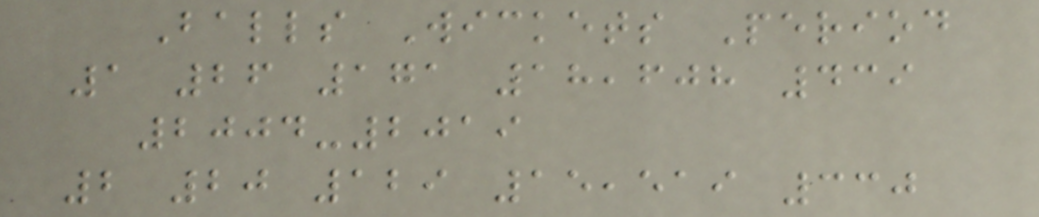Balls Wickets Period
1 26 171 18,608 439
2004-2019
2 20 129 15,519 330
